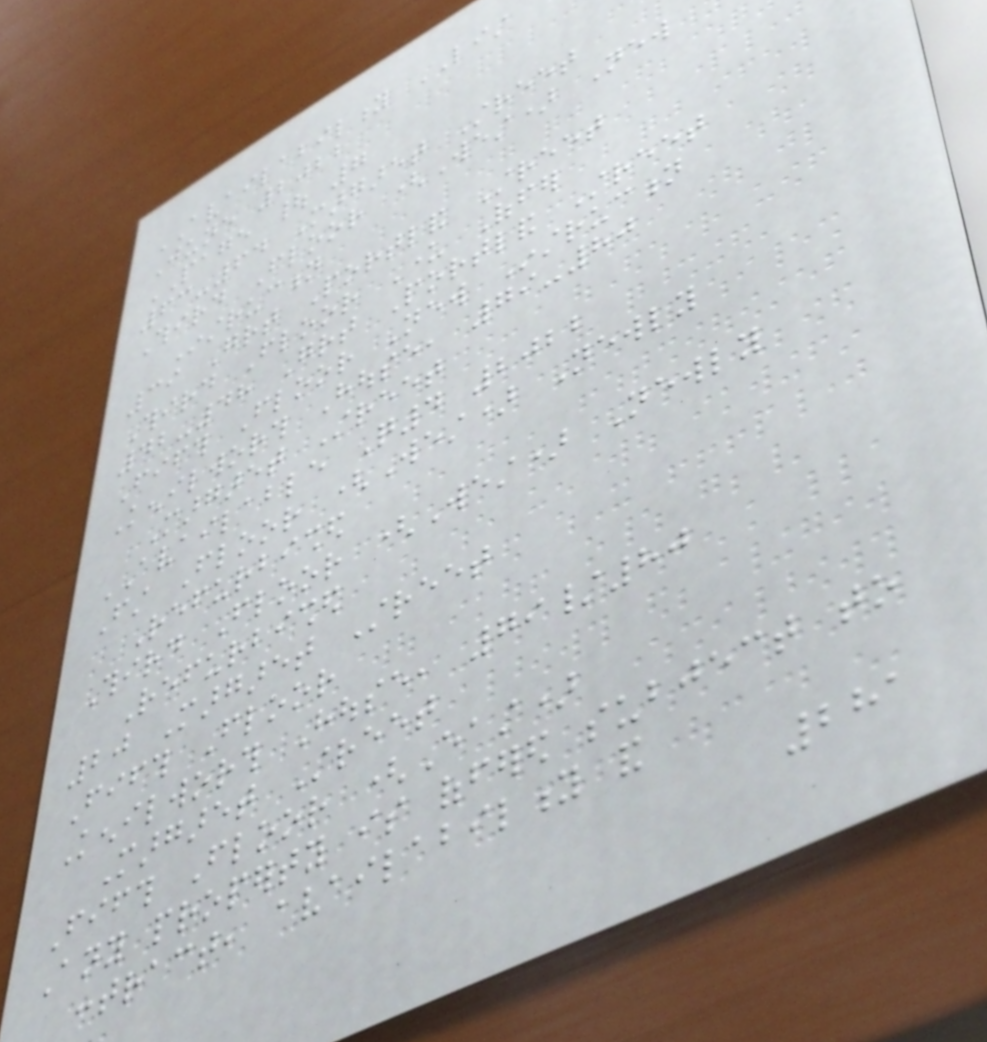AVAILABILITY LIST
June 2022
PAGE | 7
63-64 Margaret Street
Third Floor (West) New
Instruction
39 Great Portland Street
Third Floor Under Offer
42-48 Great Portland Street
Fifth Floor New Instruction
Kenilworth House, 79-80
Margaret Street
AVAILABLE Q4 2022
First Floor (West) Newly
Refurbished
Third Floor (West) Newly
Refurbished
20 Margaret Street
Fifth Floor
Kenilworth House, 79/80
Margaret Street
Fifth Floor (East)
Any property is offered subject to
contract, availability and
281
